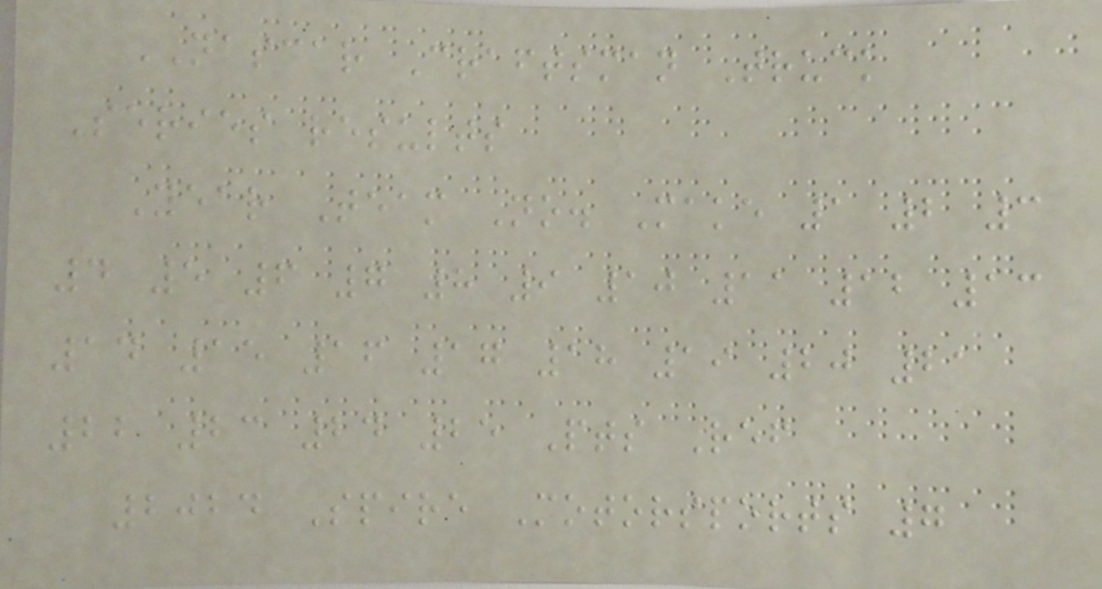NASCAR Craftsman Truck
Series results
Year Team No. Make 1 2 3
4 5 6 7 8 9 10 11 12 13
14 15 16 17 18 19 20 21
22 23 24 25 Pts Ref
2024 Spire Motorsports 7
